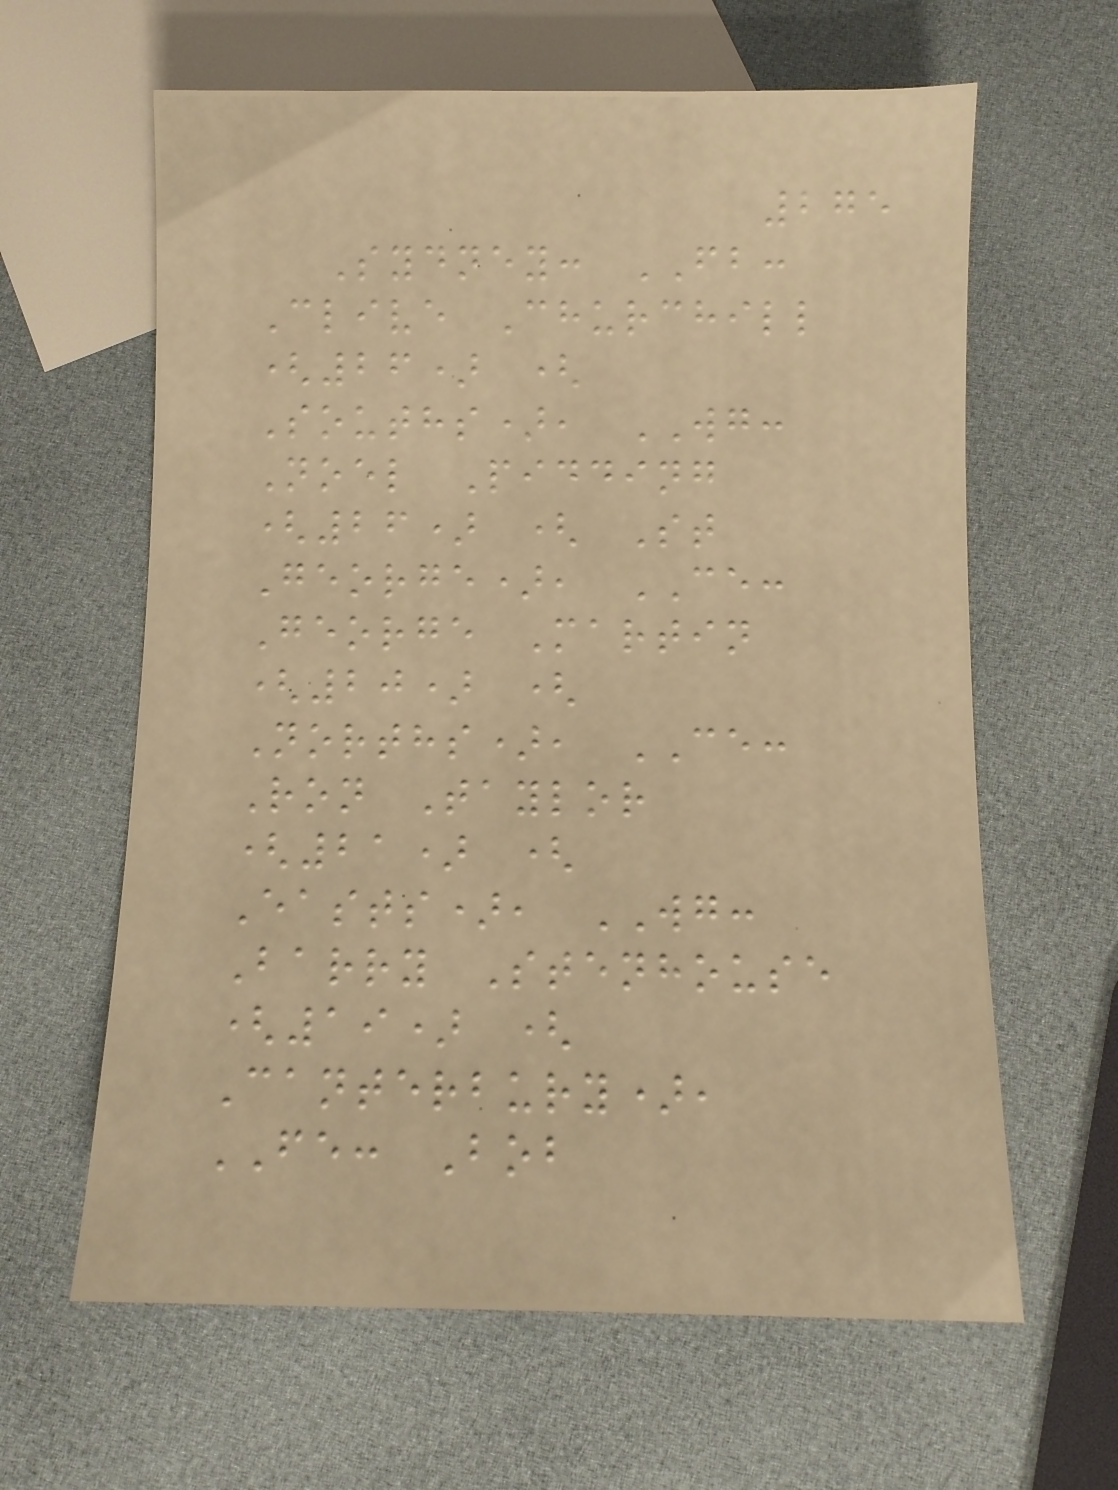275
Sydney: FB:
Clive Churchill
(26) (
Souths), WG:
Noel Pidding
(26) ( St
George), CE:
George Martin
(20) (
Norths), CE:
Ron Taylor
(21) (
Easts), WG:
Barry Stenhouse
(19) (
Canterbury),
FE: Bob
